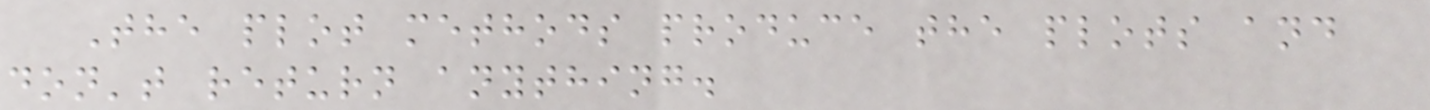The plot methods produce the plots and
don't return anything.
